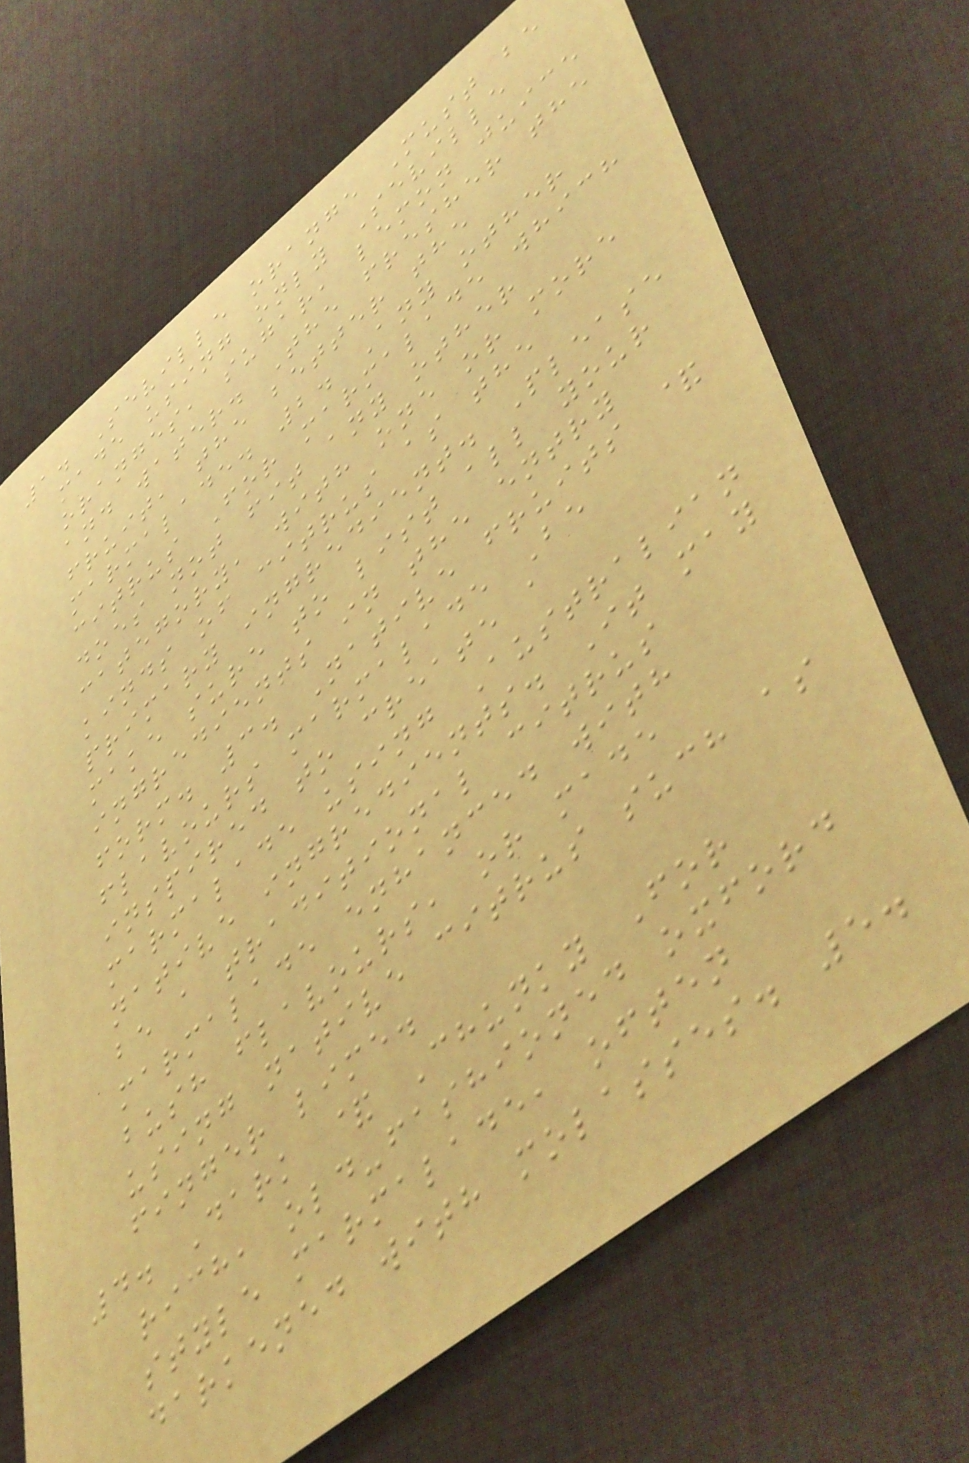1. Seville orange Must be
made using only Seville
oranges, sugar, lemon juice
and water. The fresher the
fruit, the better the
marmalade. 2. Any other
citrus For marmalade which
does not fit any other
category, with one or more
kinds of citrus as the
primary ingredient. Please
make sure to list all your
ingredients in the entry
form. 3. Native fruits &
flavours marmalade Be
inspired to create a
marmalade using Australian
native ingredients. It may
be a traditional citrus
marmalade enhanced with
bush flavours, or made
using native citrus such as
finger lime.
4. Dark & Chunky For
rich, old-fashioned oxford
style marmalade, often
darkened with molasses. 5.
